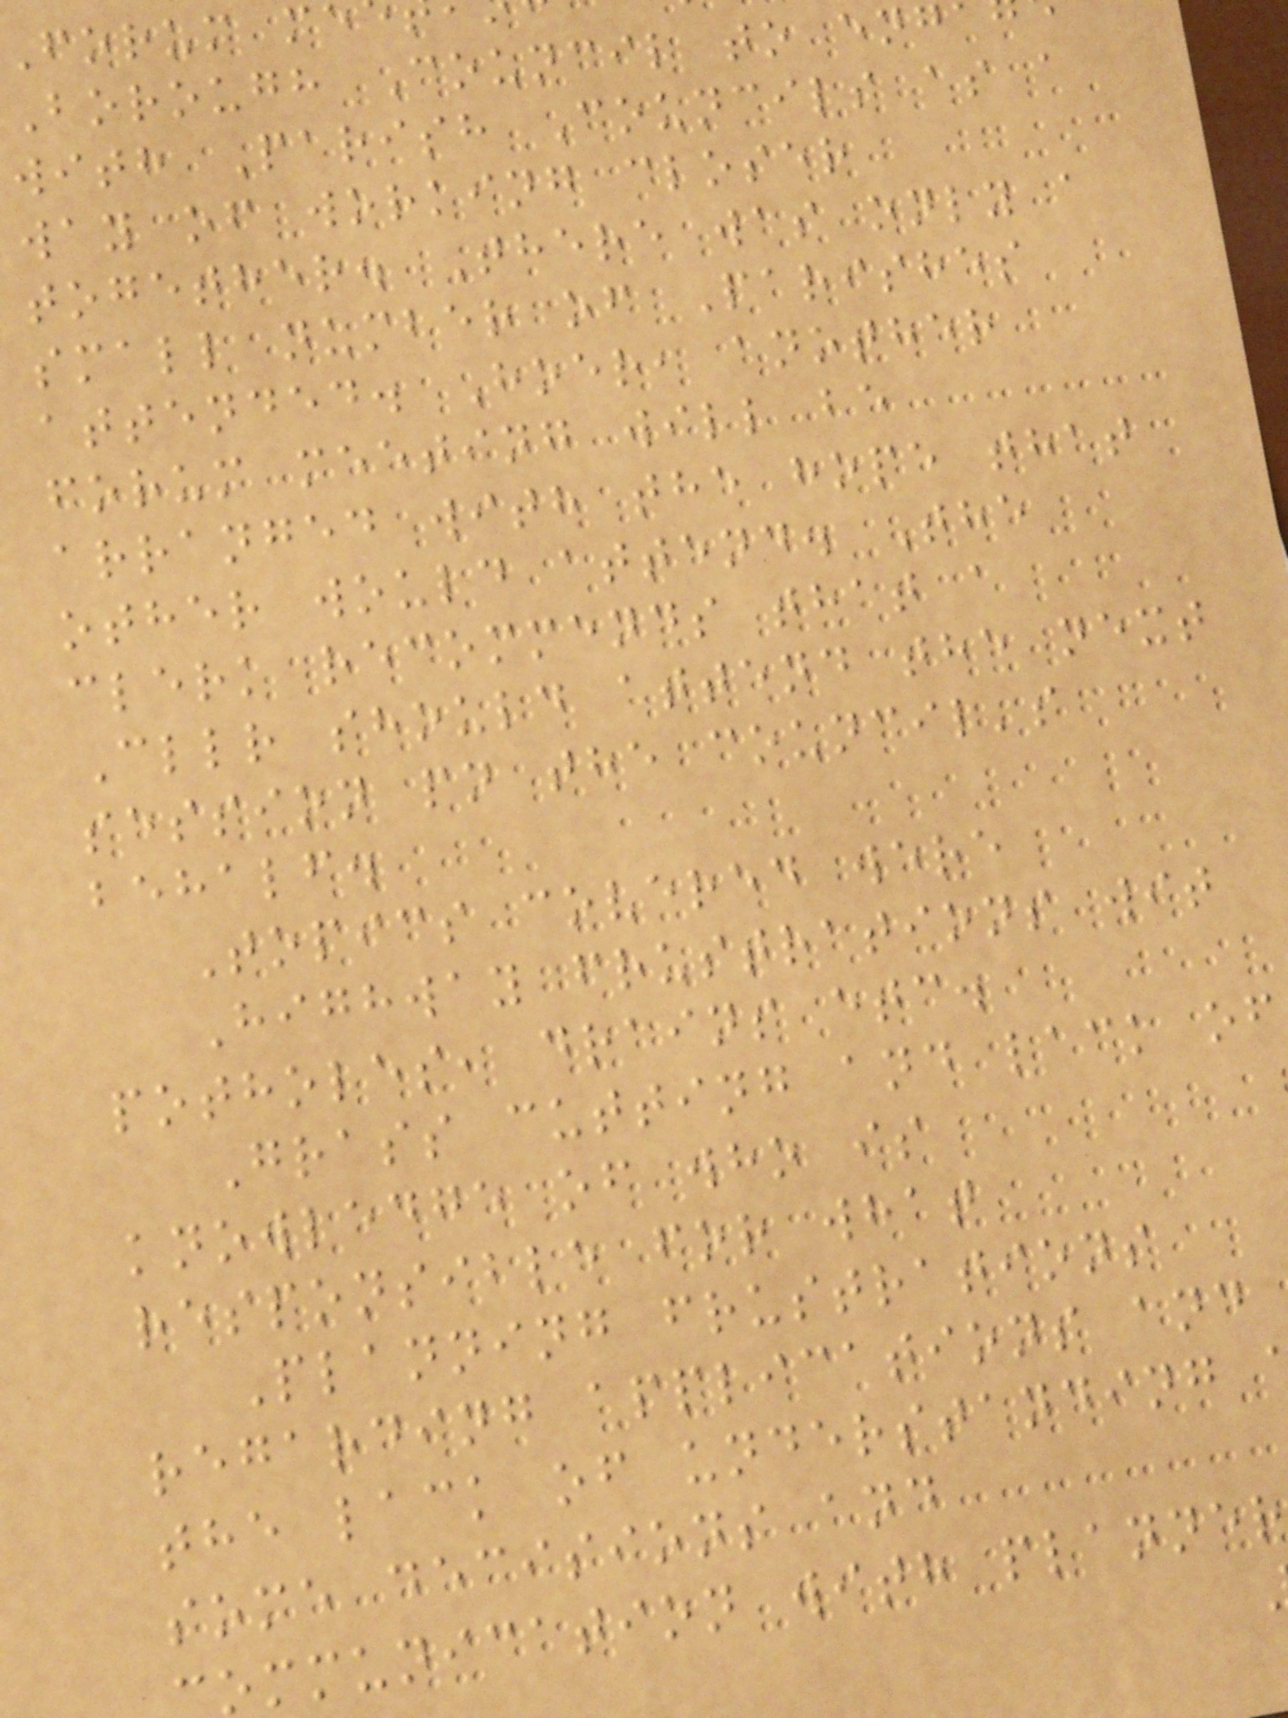forum m
Borough Council to eng
with Parish Councils as a
way of working closer
together. There was only a
small number of Parishes
attended. Hoer, another
forum meeting will be
arranged with the hope that
other would attend. The
clerk recommends that a
Cllr should attend the next
session pn the council's
behalf.
Topics covered were
Highway frustrations wit
potholes, drains etc.
Grass cutting and lack of
knowledge of who is
responsible for what
Planning frustrations
regarding applications and
the lack of understanding
some decisions and
ommunication with planner
